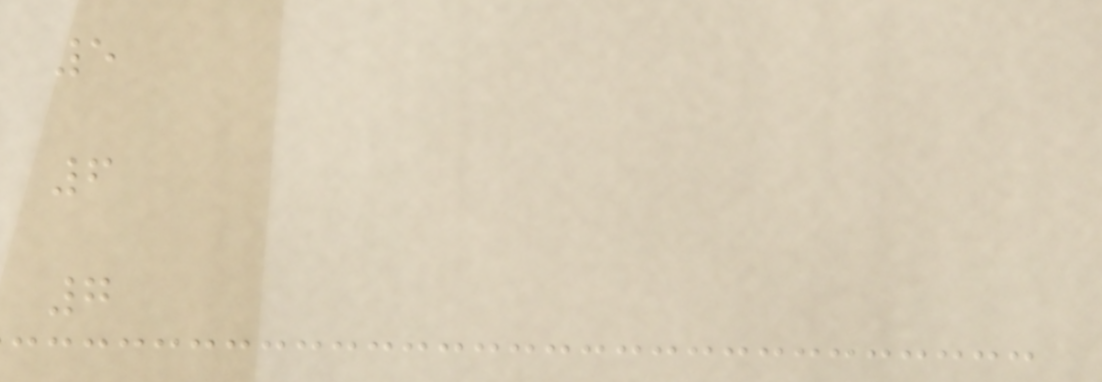5
6
7
